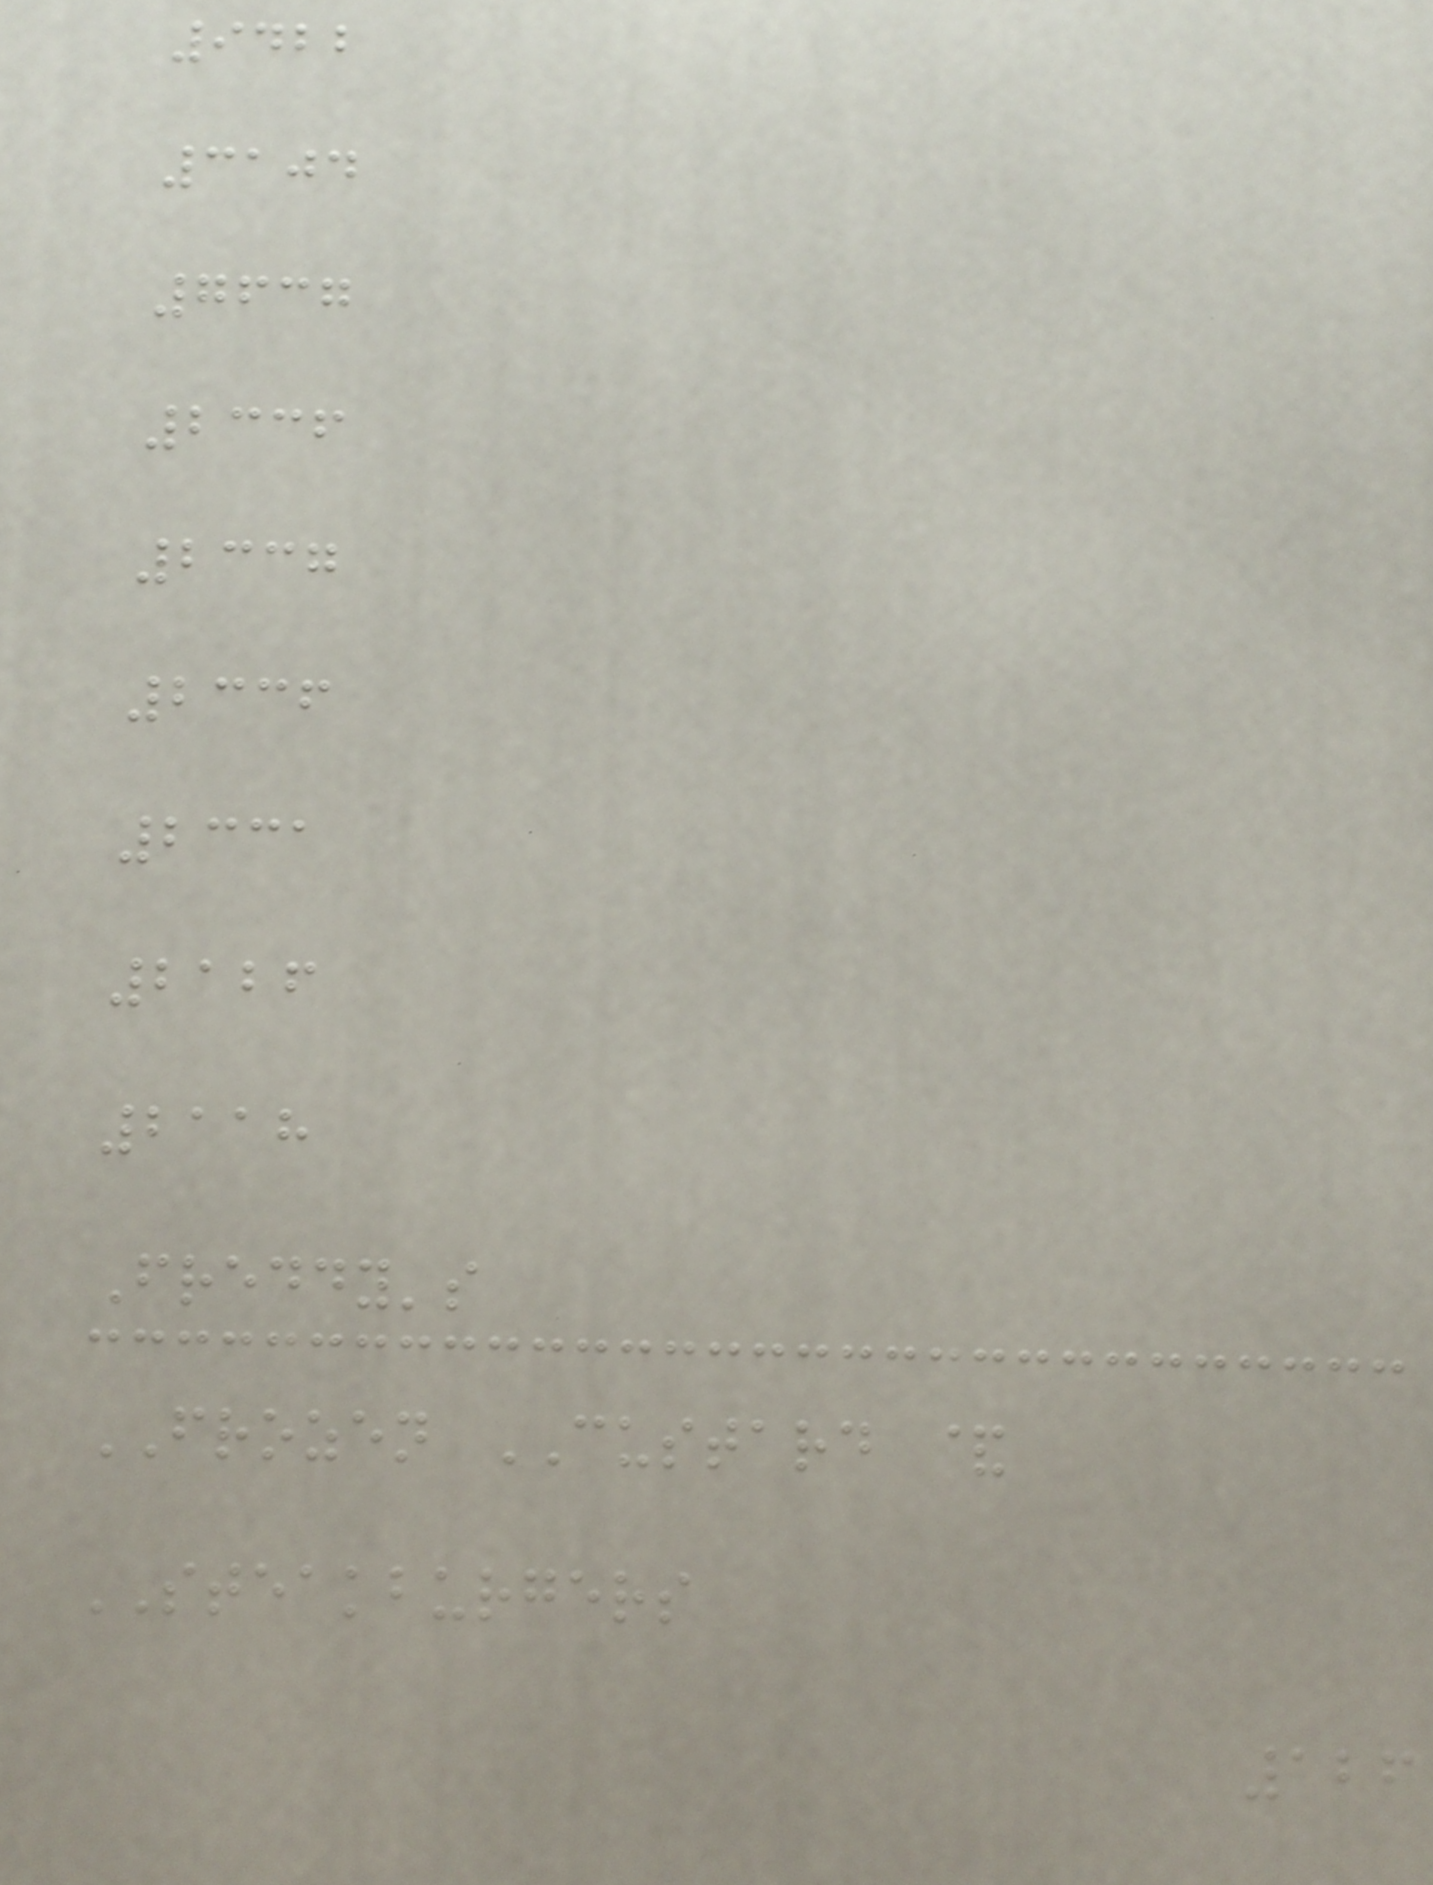9422
3104
7637
2336
2337
2336
2331
2126
2118
Freddy's
FROZEN CUSTARD &
STEAKBURGERS
126
